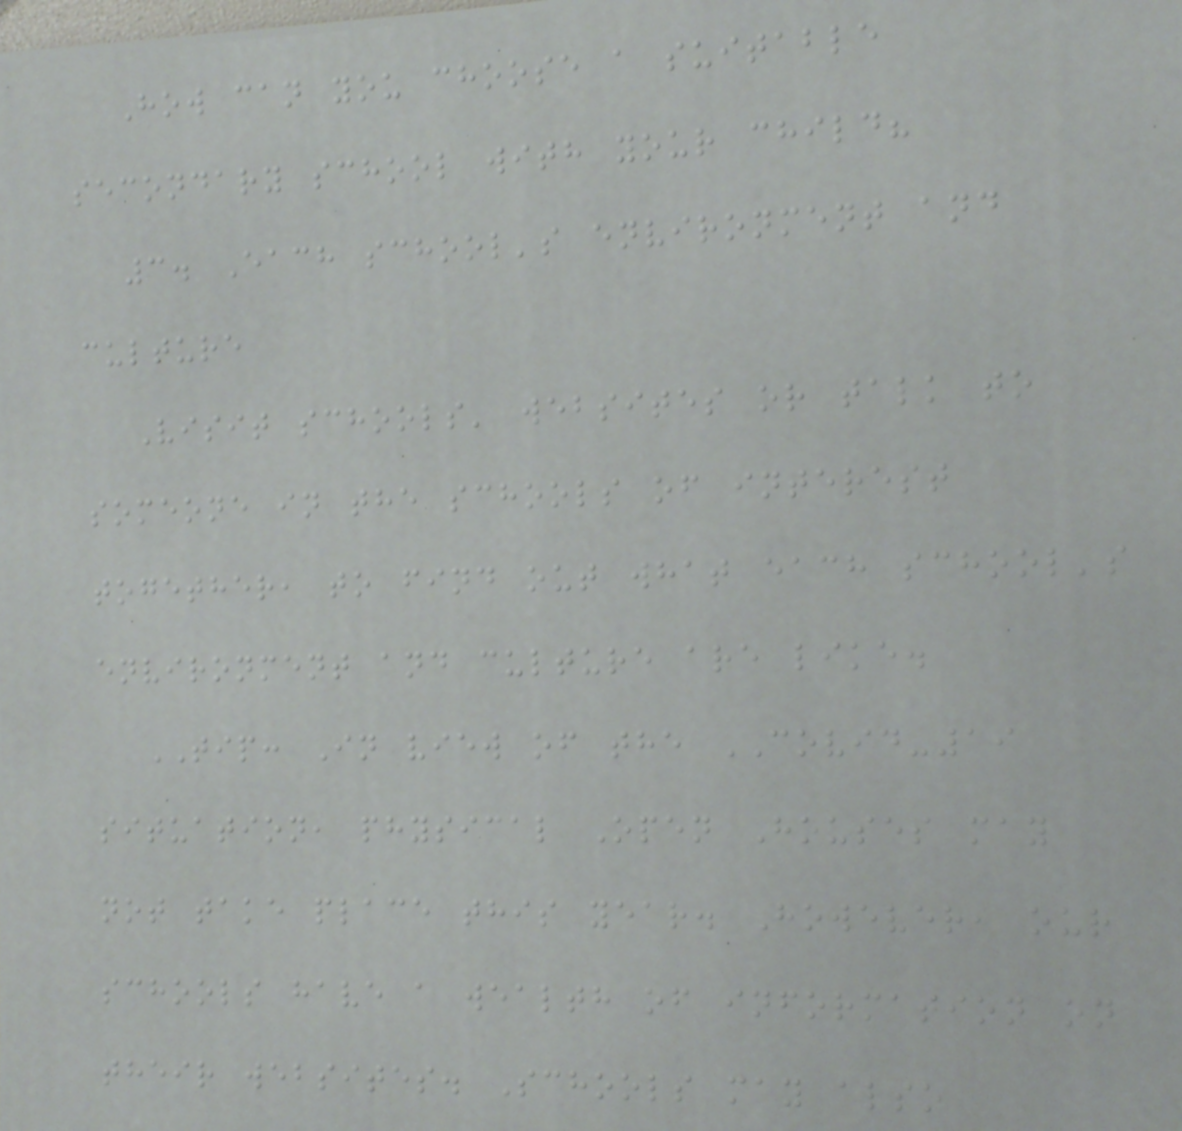How can you choose a suitable
secondary school with your child?
3. Each school's environment and
culture
Visit schools' websites or talk to
someone in the schools of interest
together, to find out what each school's
environment and culture are like.
TIP: In view of the COVID-19
situation, physical Open Houses may
not take place this year. However, our
schools have a wealth of information on
their websites. Schools may also
